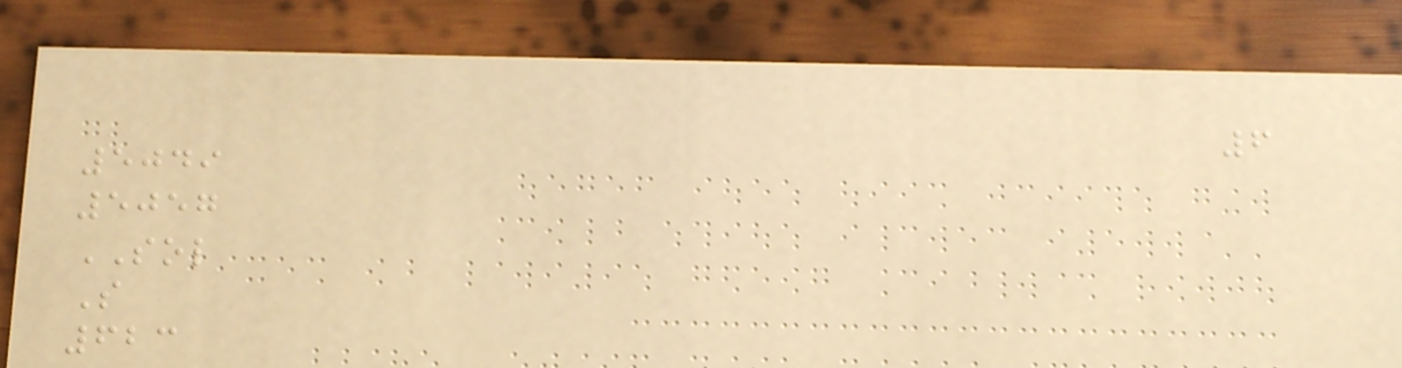6
5049
5057
SOL
S
623
